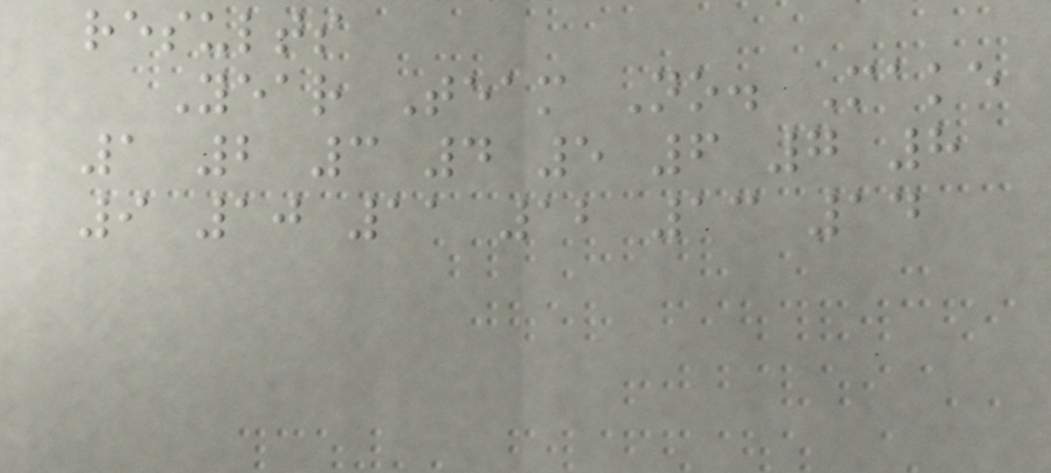results
Year Team No. Make
1 2 3 4 5 6 7 8
9 10 11 12 13 14
